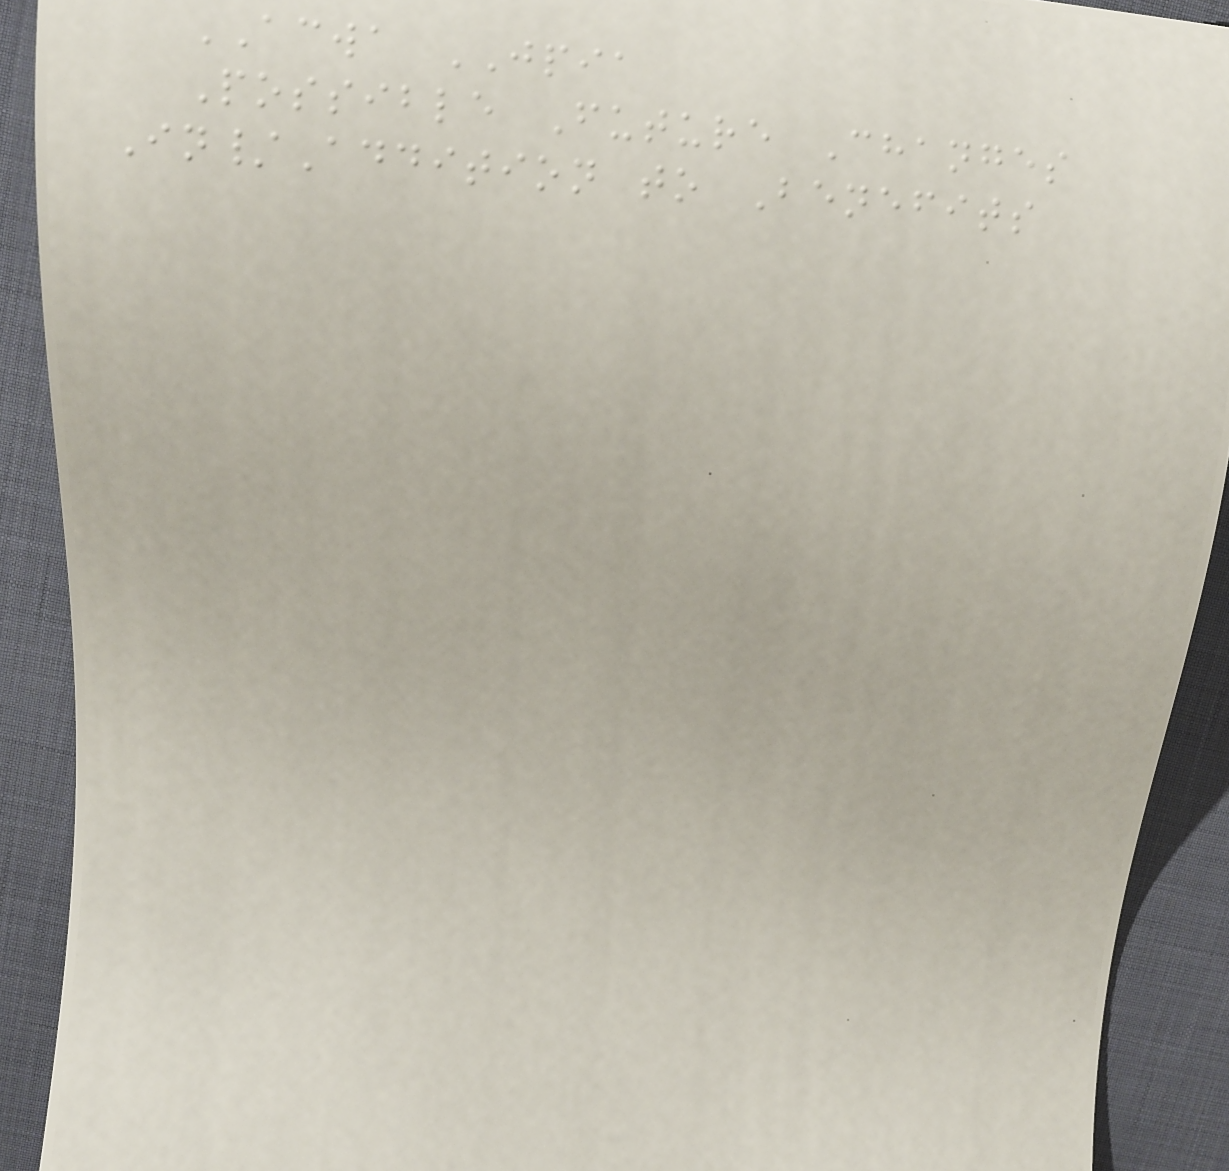ACWA JPIA
Possible Future Changes
In/Addition to Benefits
